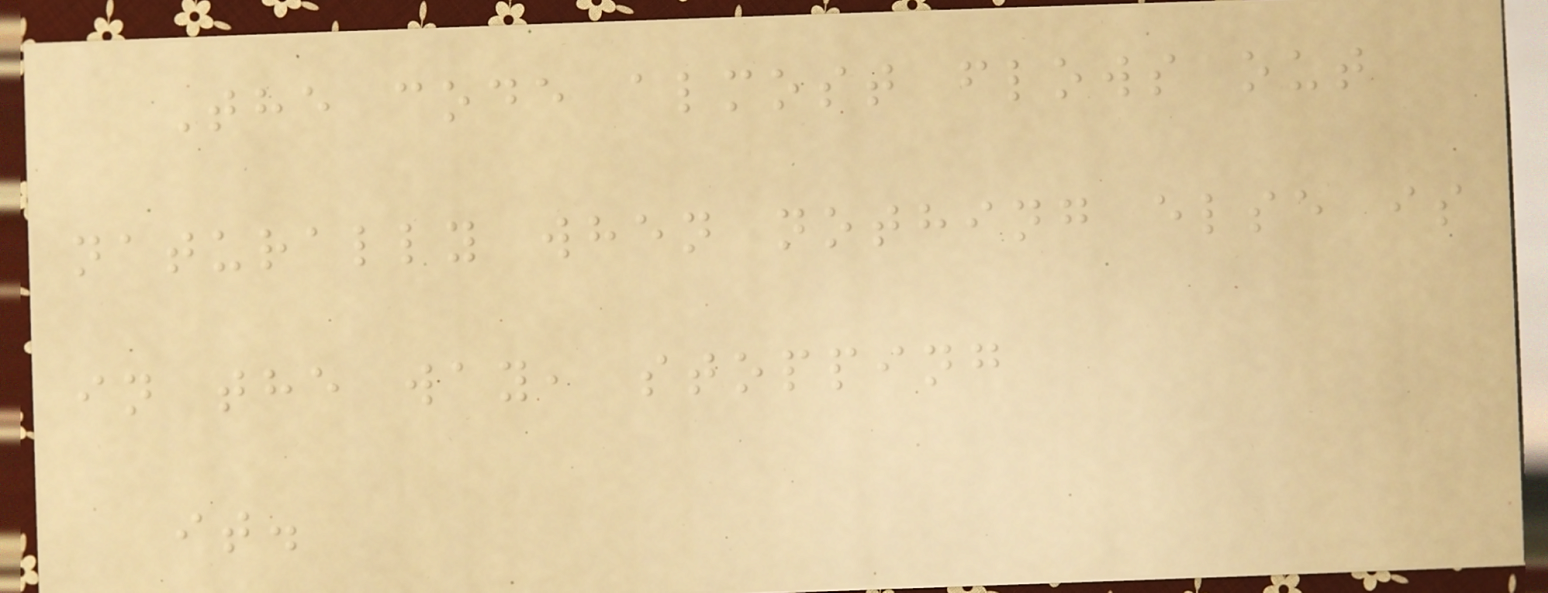The code almost flows out
naturally when nothing else is
in the way, stopping
it.
